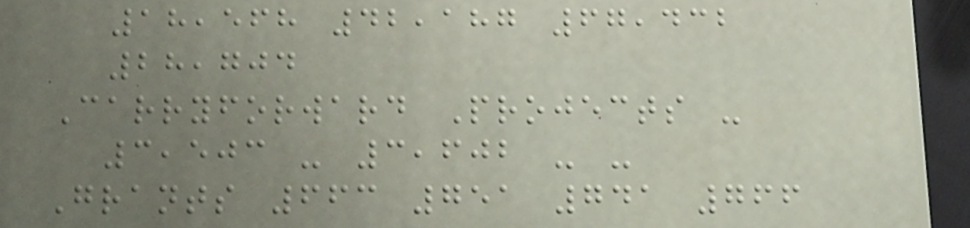18,568 42,187 67,432
28,704
Carryforward Projects -
3,503 - 3,602 - -
Grants 663 751 741 766
